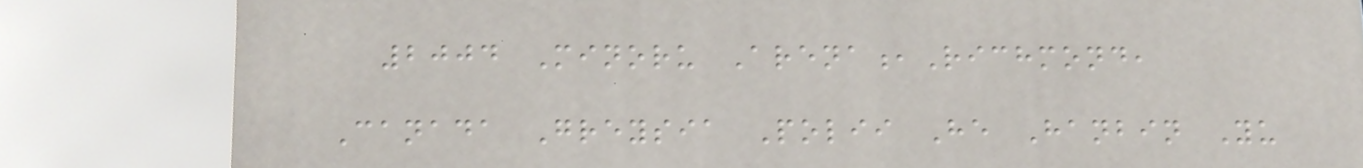2004 Minoru Arena,Richmond,
Canada Greysia Polii He Hanbin Yu
